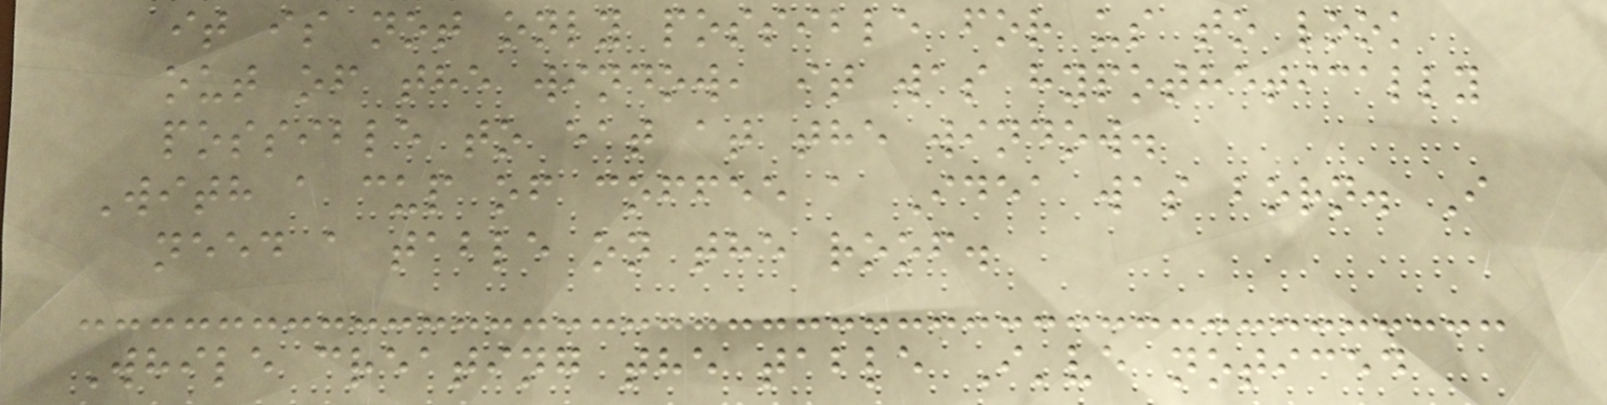it is not only possible for us to look
out of the window, it was hypothetically
possible to eat at the window.
With a cup of coffee a Idea was born. I
need a table on the roof.
While creating the table I've noticed
